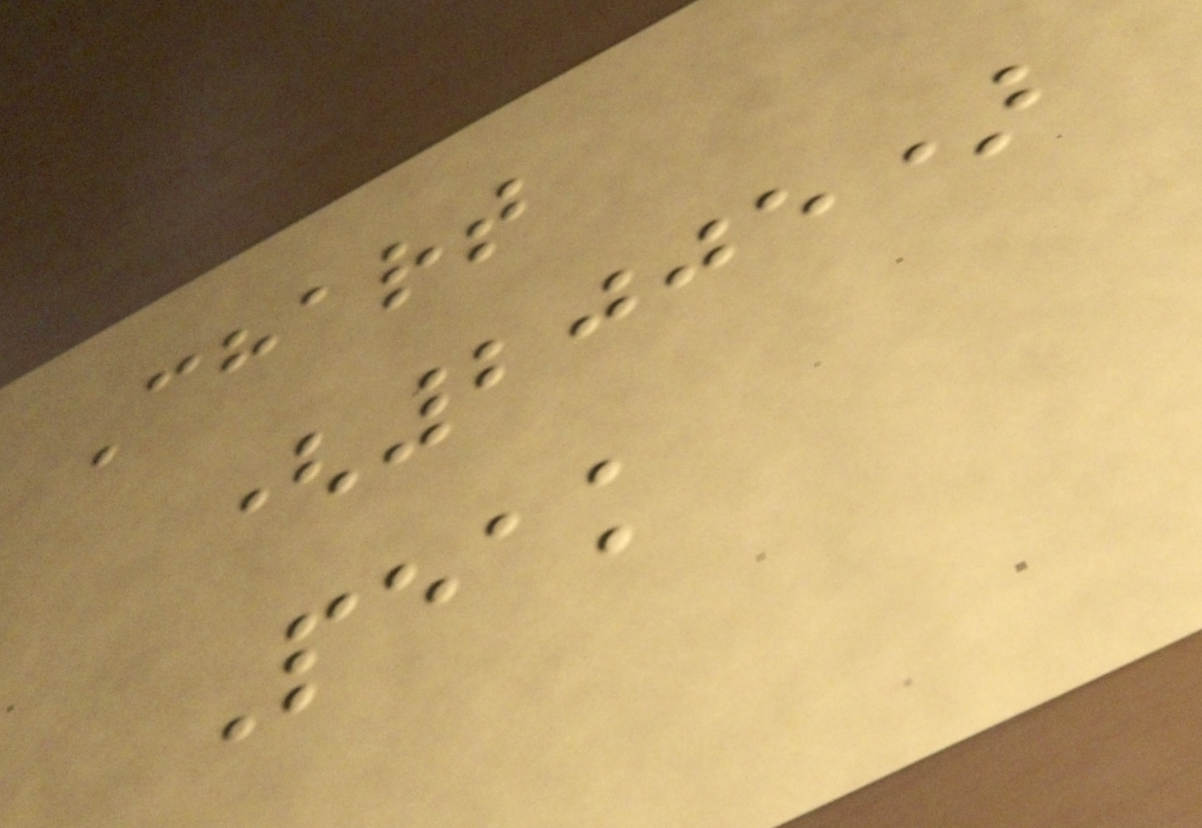Chart
(2005)
Peak
